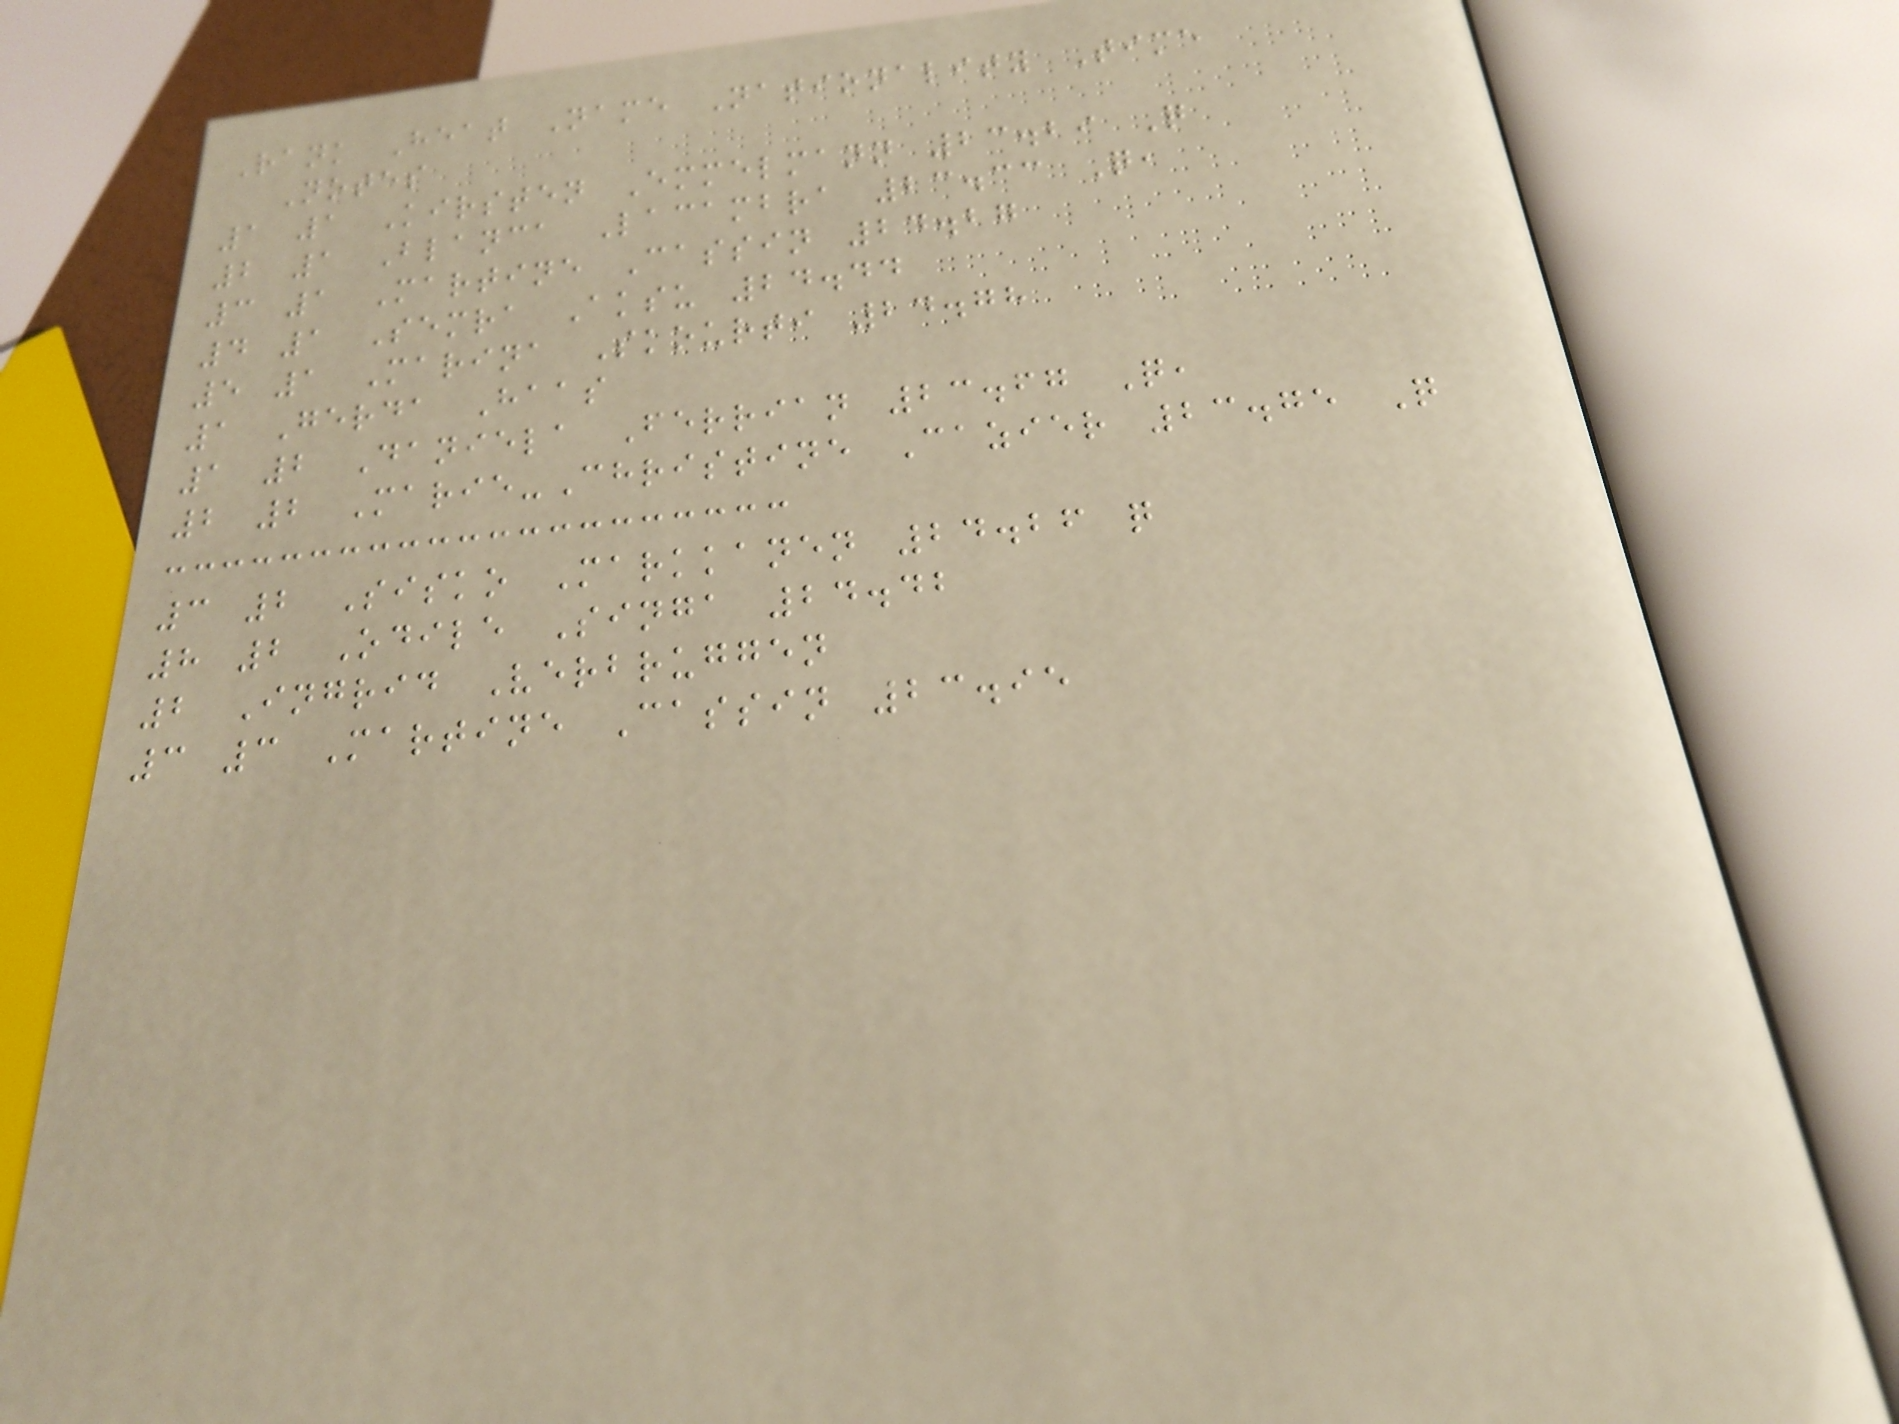Rank Heat Name Nationality Time
Notes
1 1 Kirsten Emmelmann 23.29 Q
2 1 Blanca Lacambra 23.33 Q,
3 1 Martine Cassin 24.27
4 1 Semra Aksu 24.44
5 1 Marina Skourti 24.78
1 Gerda Haas
1 2 Daniela Ferrian 23.67 Q,
2 2 Marie-Christine Cazier 23.75 Q
3 2 Sisko Markkanen 24.26 q
8 2 Odile Singa 24.42
2 Ingrid Verbruggen
3 3 Martine Cassin 23.95
